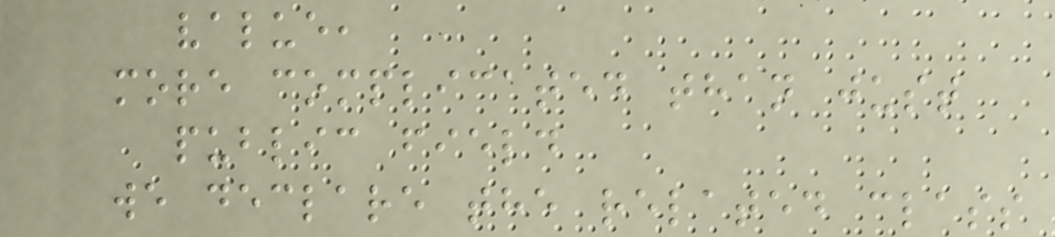value,
more complicated than just
public field
we declare the related class
